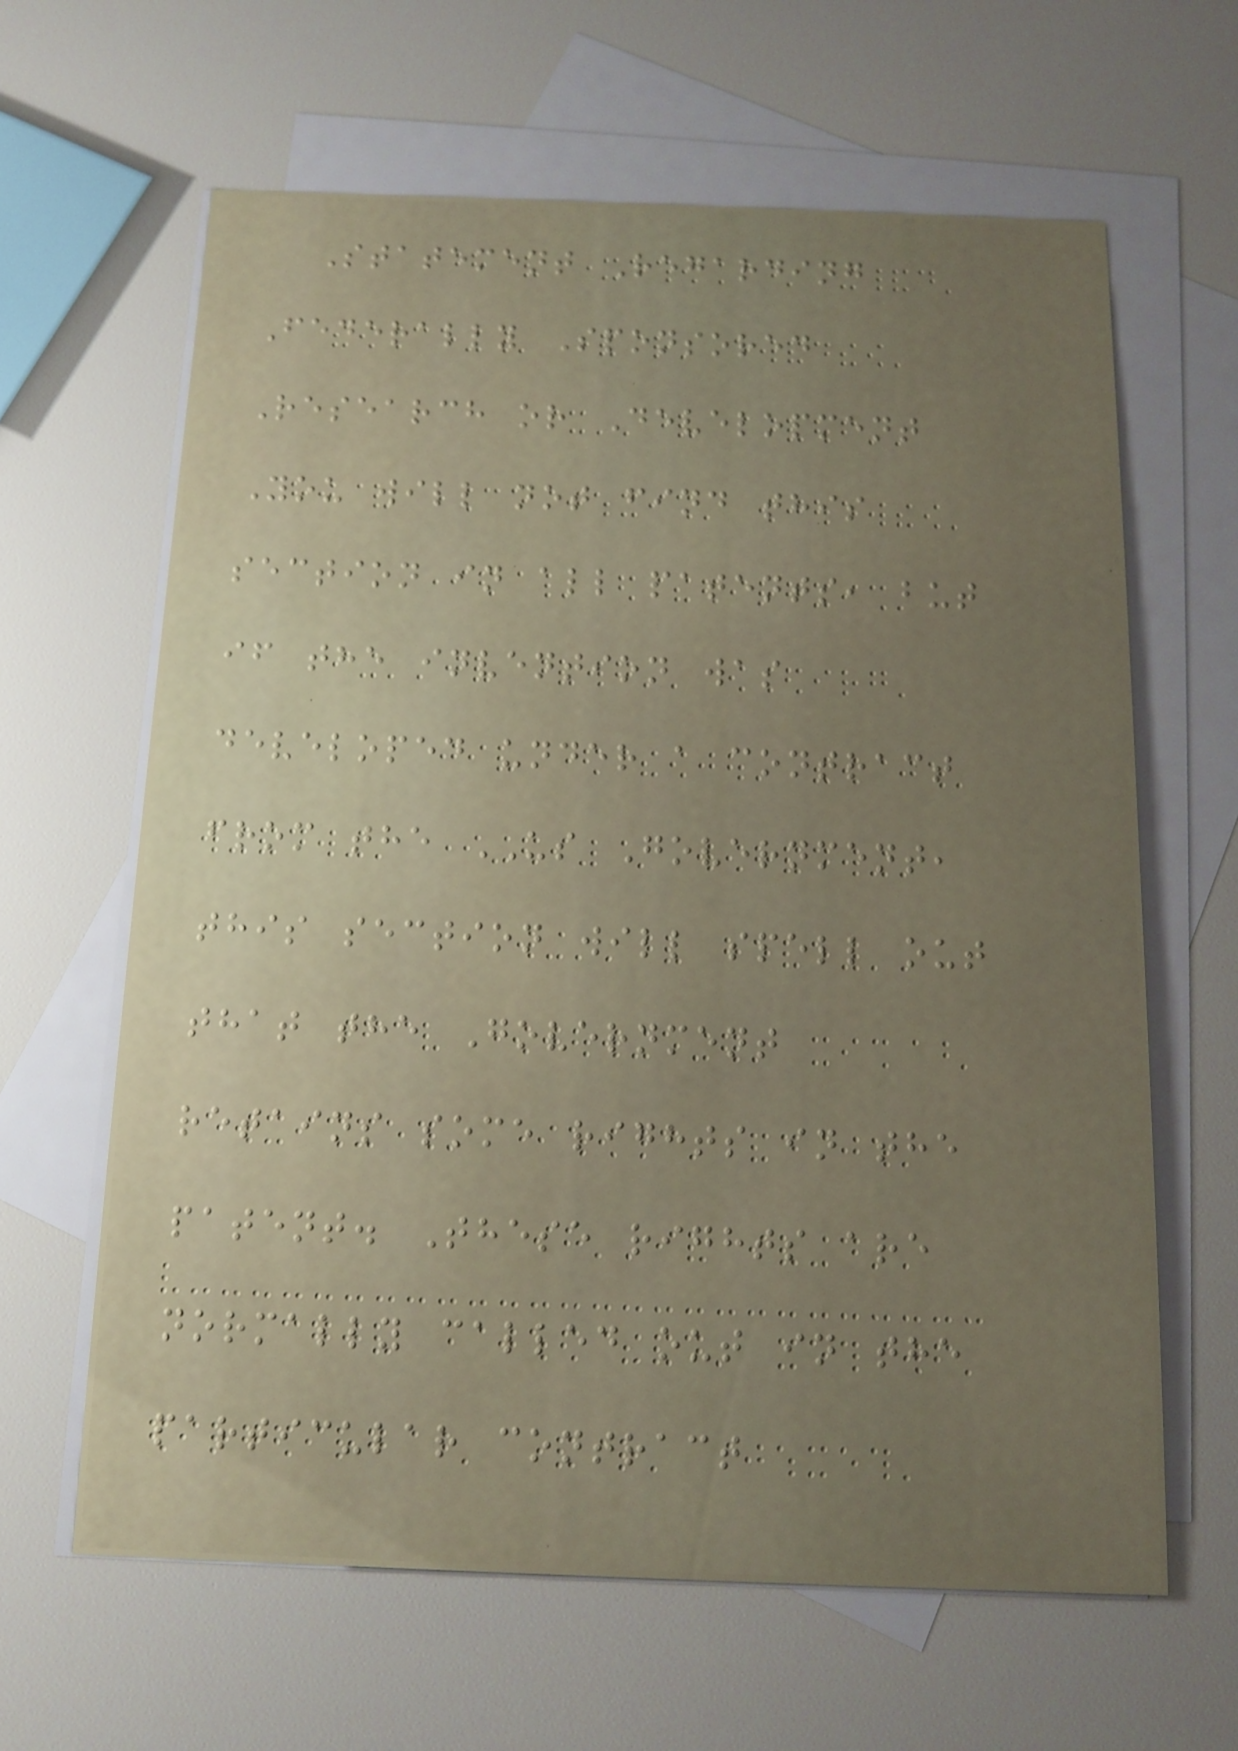Statement Regarding
Federally Sponsored
Research or Development
You will not find this
section in all patents, but
if the invention was
developed under a contract
from the US Government,
this section will spell out
that the Government
retains some rights in the
patent. These rights are
normally called out in the
particular contract
